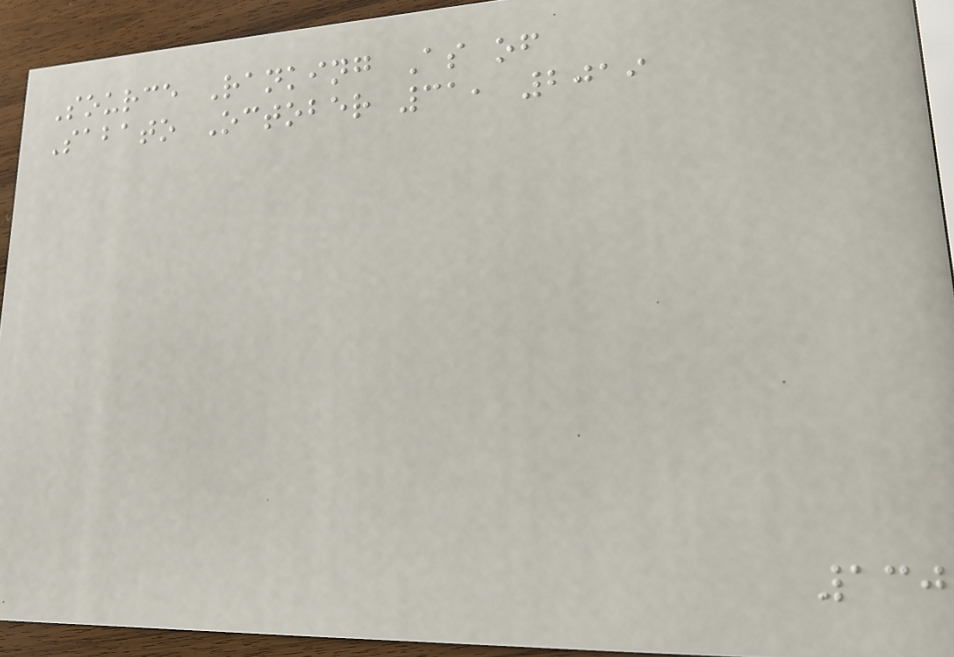Source Ranking As of
Sabato October 31, 2019
130
